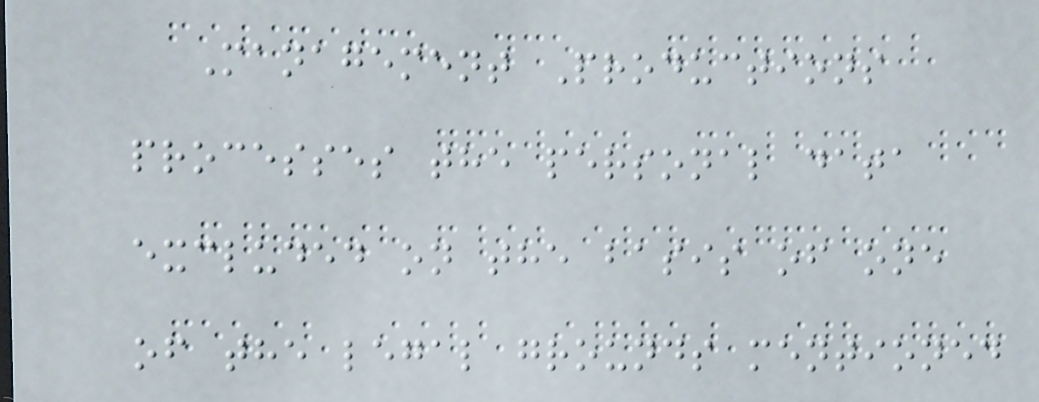Management Productions
processes the personal data
excluded on the basis of one
of the legal grounds mentioned
